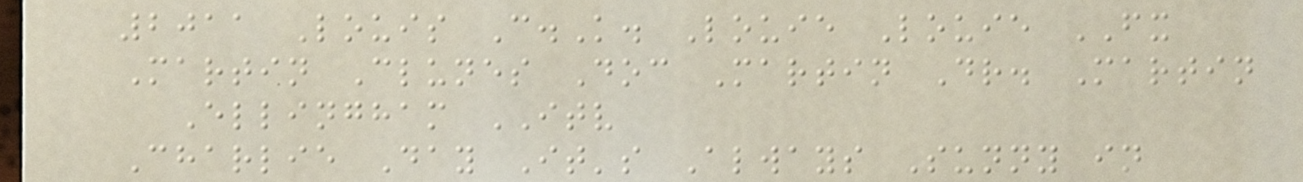2011 Louis C.K. Louie Louie FX
Martin Clunes Doc Martin Dr. Martin
Ellingham ITV
Charlie Day It's Always Sunny in
